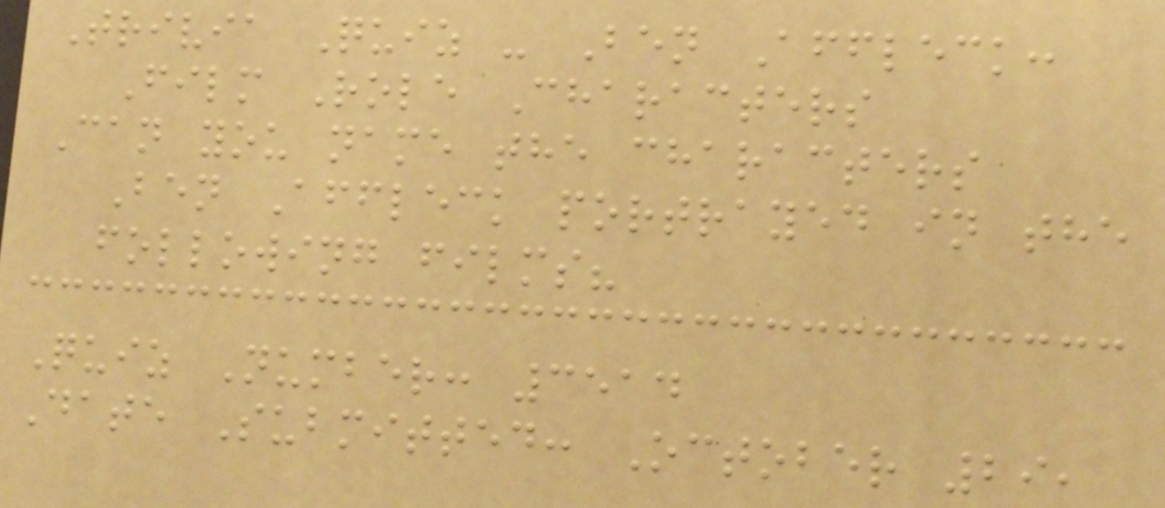Trivia Quiz - Ben Affleck:
Film Role Characters
Can you name the characters
Ben Affleck portrayed in the
following films?
Quiz Number: 3514
Date Submitted: October 29,
